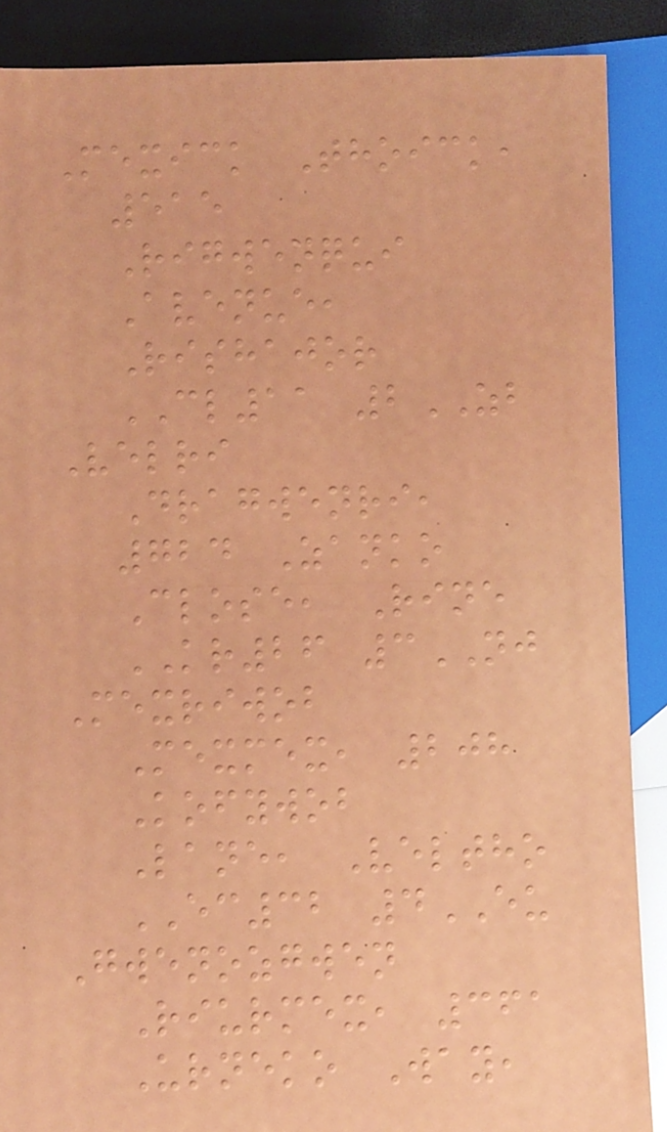Mexick Thoick,
515
Rigwenqui
Avenue,
Rishajor
CL11 2ZB
Velri
Dragwenri,
724 Zanko
Close, Rine
KR26 3NJ
Mexriwob
Mexmex, 208
Kofywob
Lane, Veltho
EC32 4EU
Gwenozgwen
Riurmex, 361
Urneko Way,
